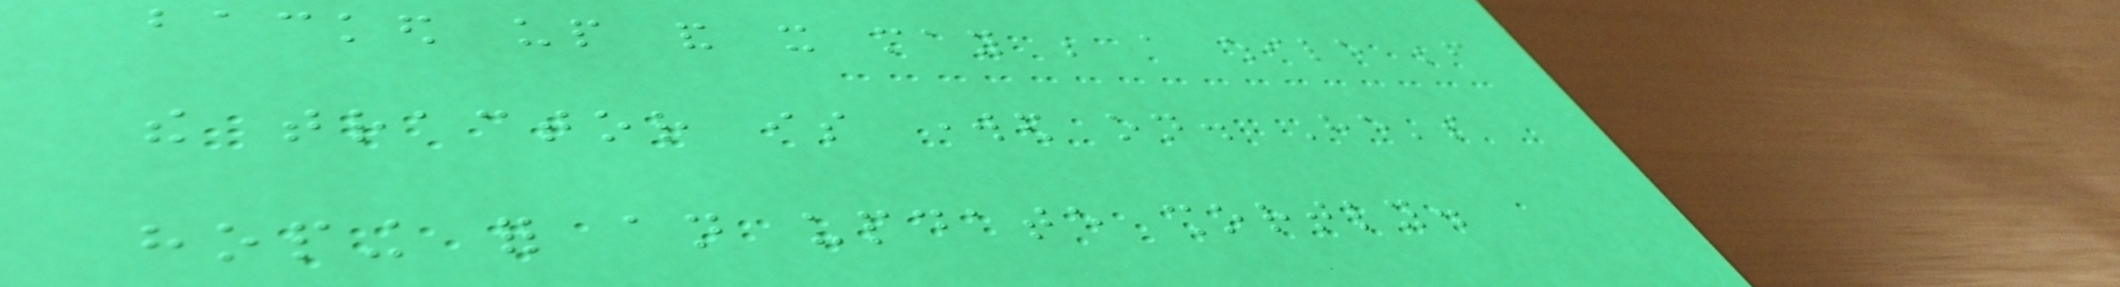backed up and it may be a while before
the tractor is worked on. He's
hoping for an update shortly.
